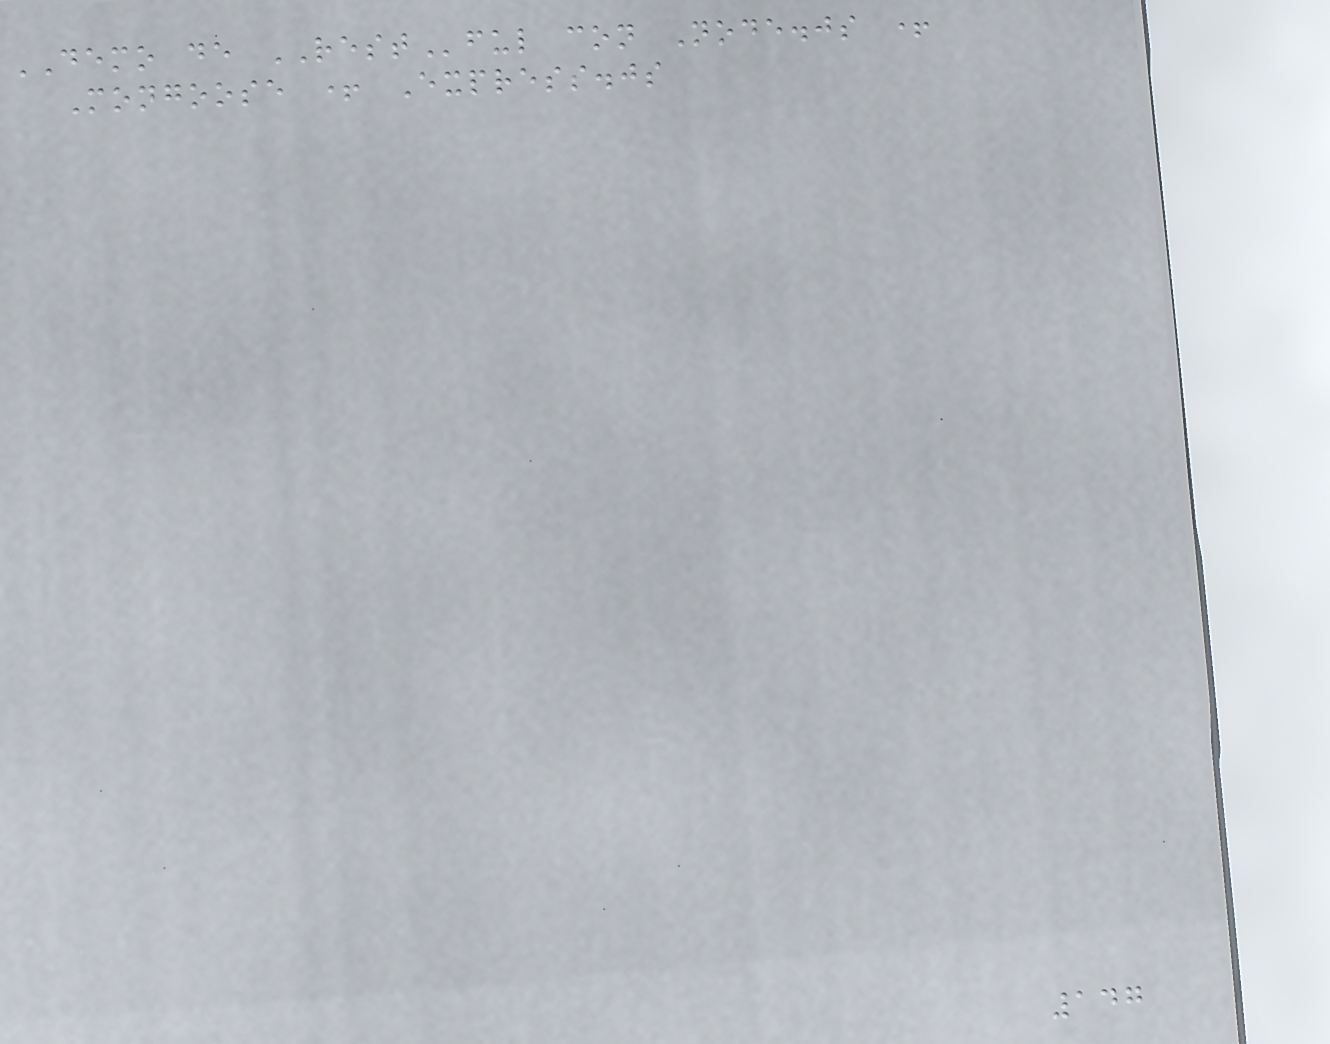DEMO de RESTful con Node.js +
Mongoose + Express.js
147
